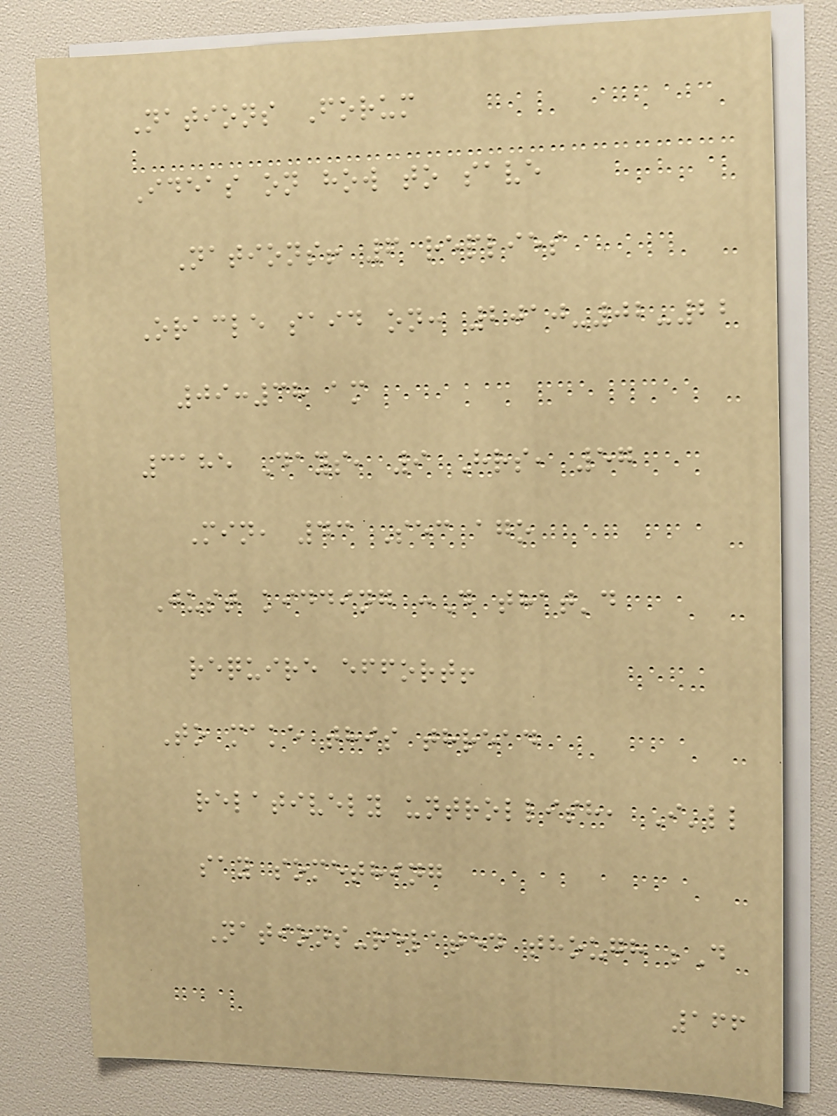Nations Forum
Ideas on how to save
Nations! 6 replies
Oracle said on: 2010-02-22
09:38 am
3185 Days, 9 Hrs, 57
Min, 43 Sec ago
Just kidding :D that'd
require effort!
To make this thread
relatively untrollish, I'll
say something
Nations-related though ;D
166
